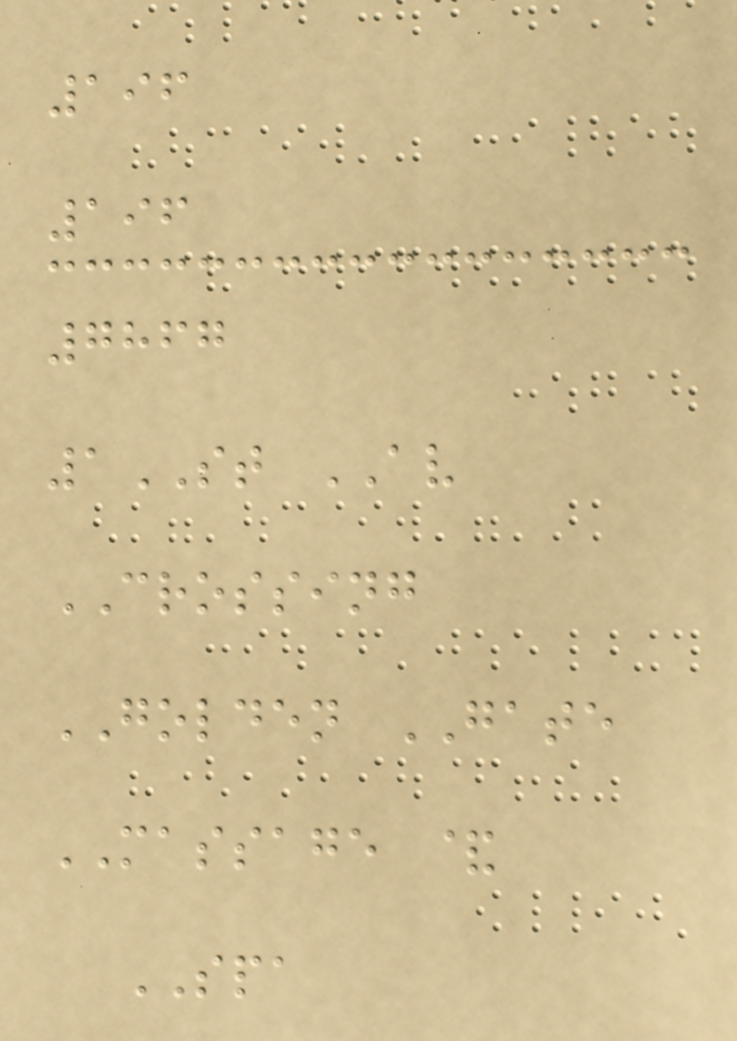196
196
7867
1ST AV
CROSSING
GOLDEN GATE
MASSAGE &
SPA
